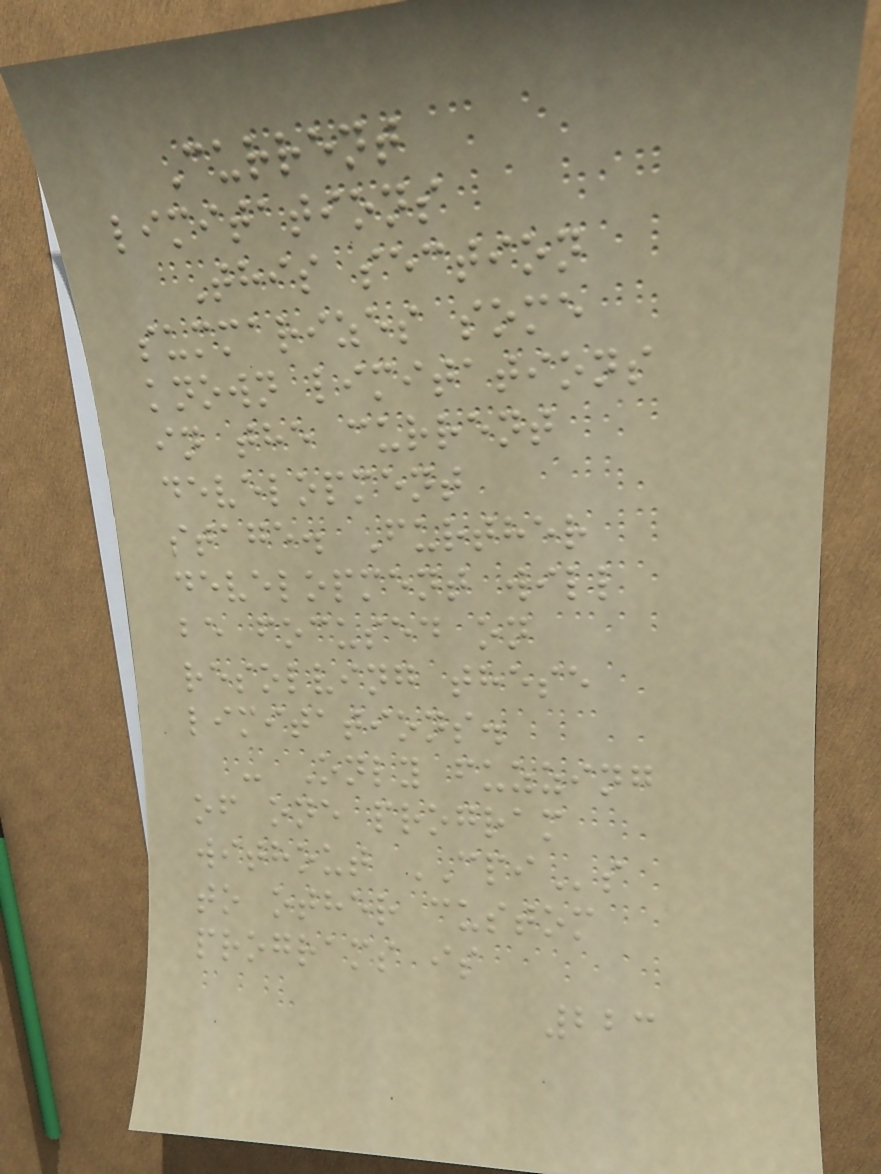Current
limitations
This section
summarizes some
known limitations
in the current
development
stage. Further
development will
be focused on
resolving these
limitations.
- Only fuzzing
of one program
without CPIs
to other custom
programs is
223
